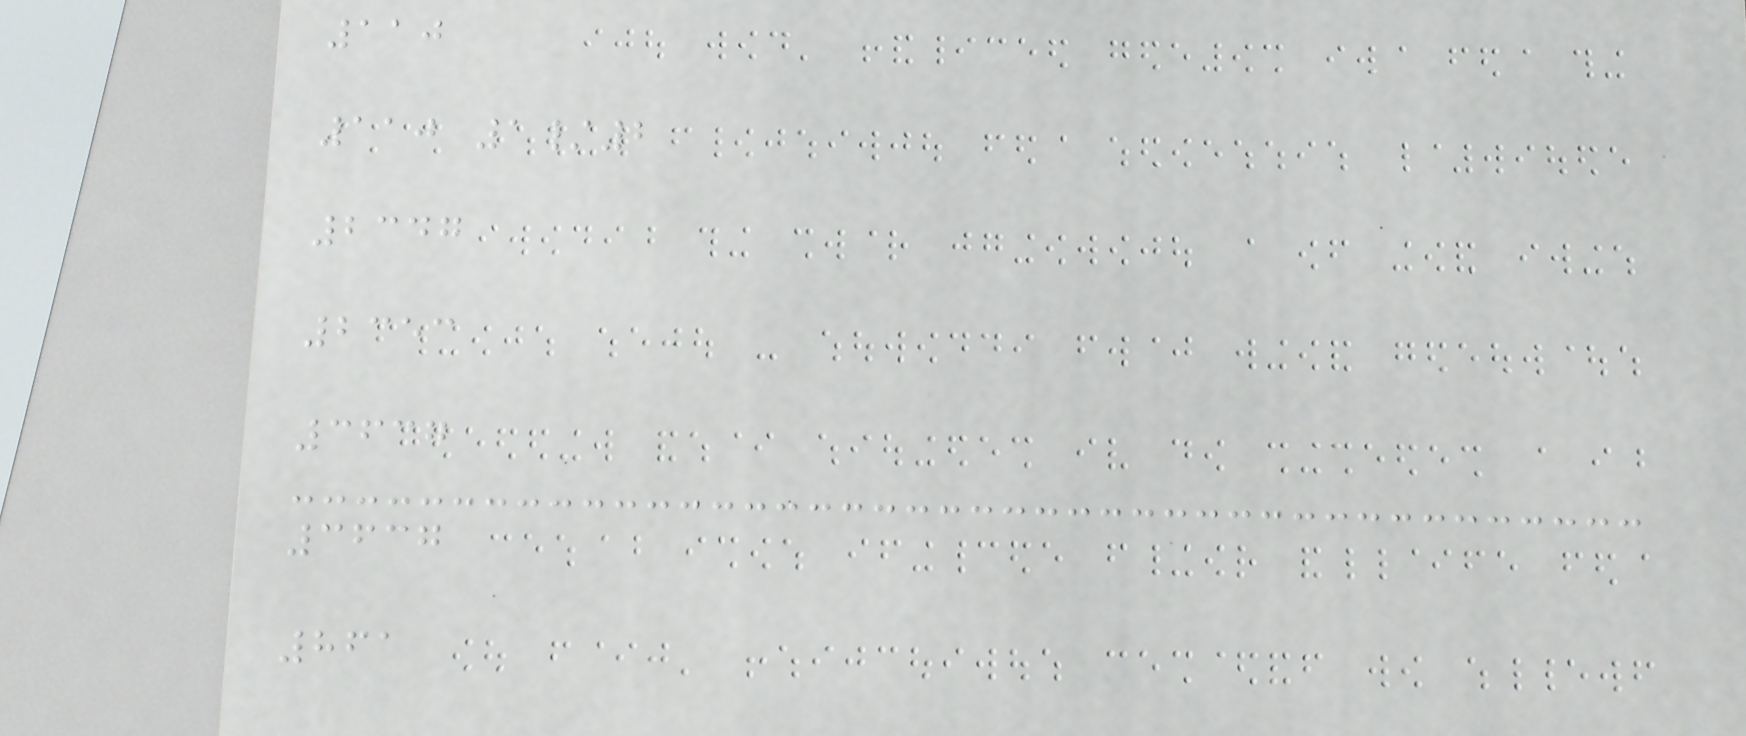110
110 1/2
2347
2353
3637
3637
861
